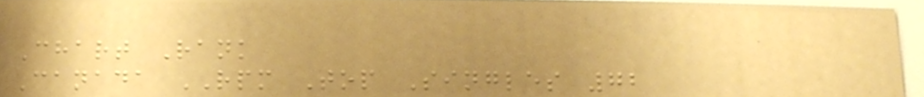Chart Rank
Canada RPM Top Singles 72
